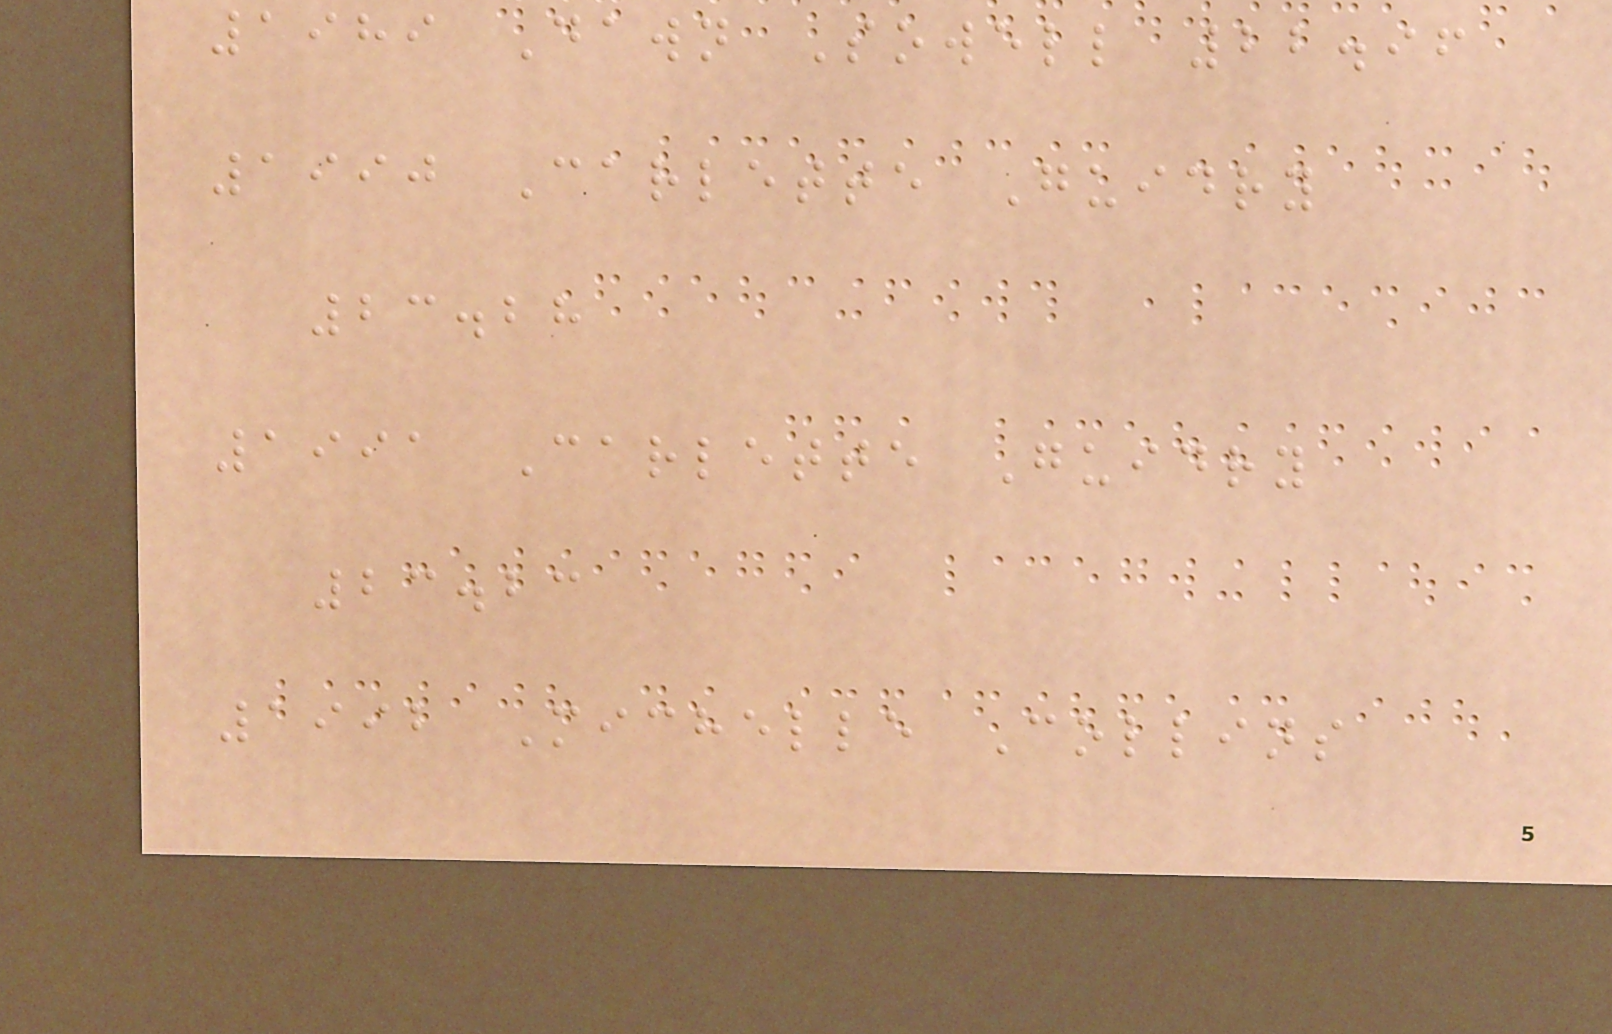1989 Dawn Sowell 22.96
1990 Carlette Guidry
23.28
1991 Carlette Guidry
23.23
1992 Michelle Collins
